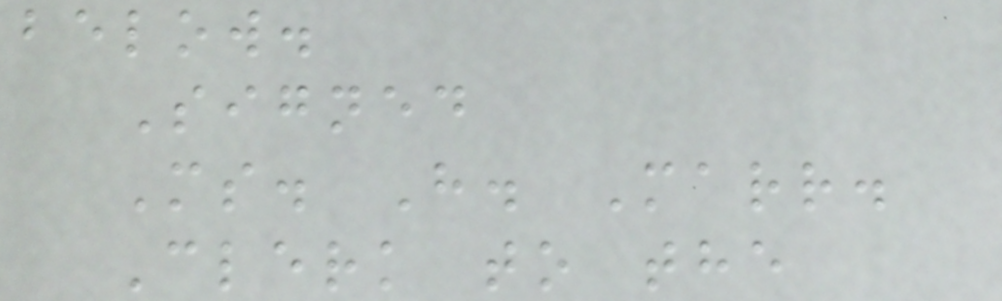below.
Signed
Ms. H. Marr.
Clerk to the
